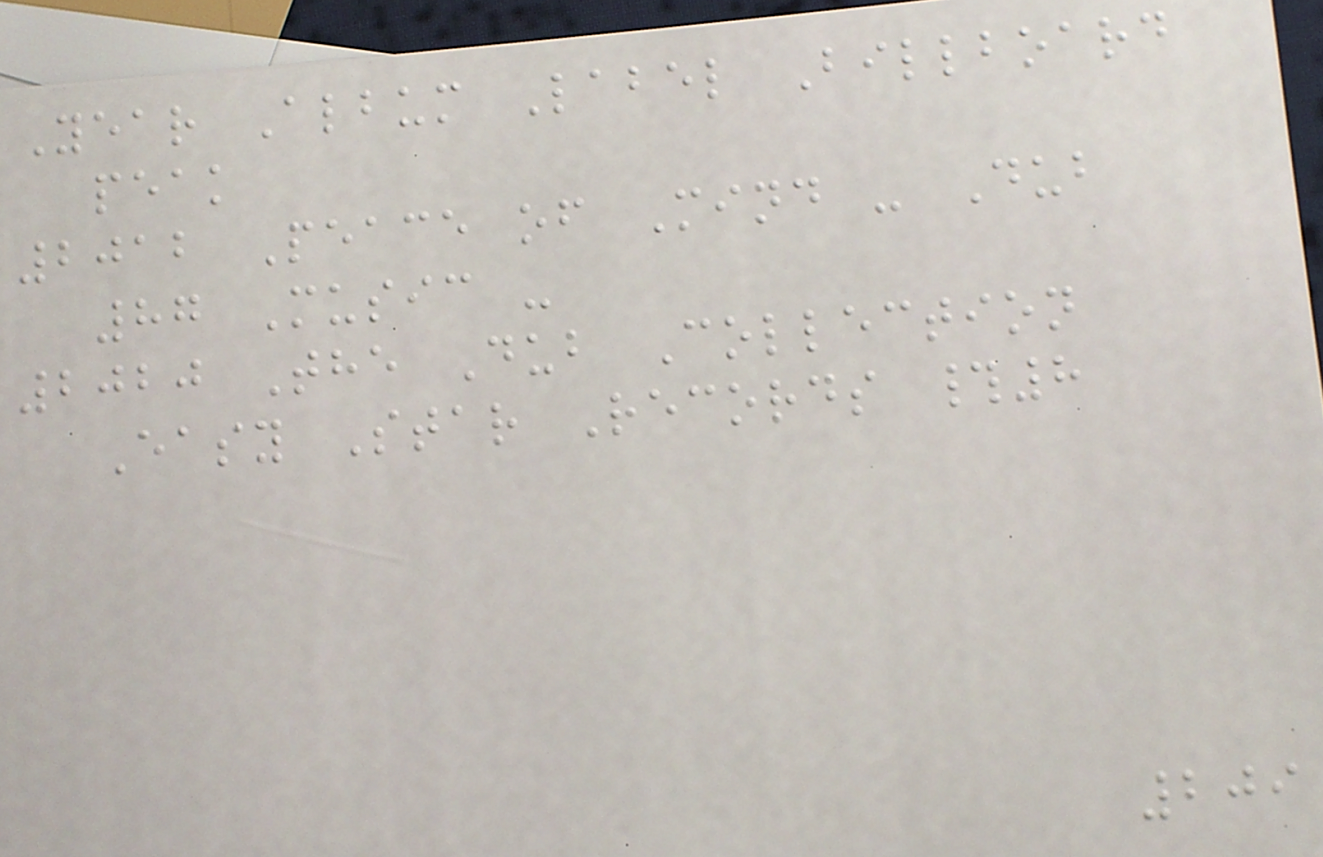Year Album Label Billboard
peak
2012 Peace of Mind - Dub
87 Music -
2020 The Dub Collection
Easy Star Records #8
209
